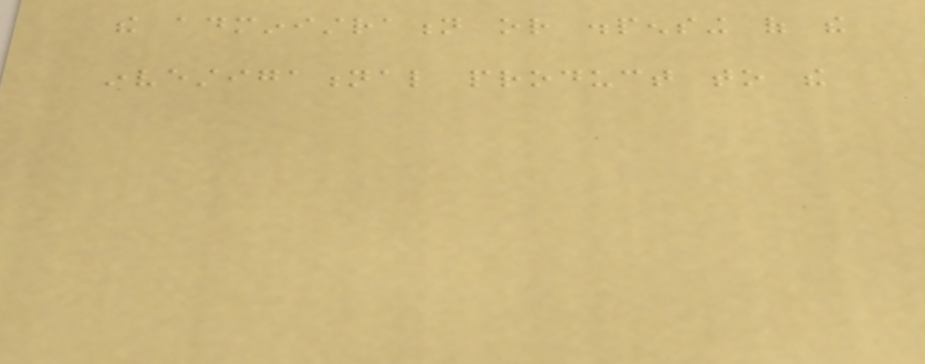the administration or dispensing of the
investigational product to the
